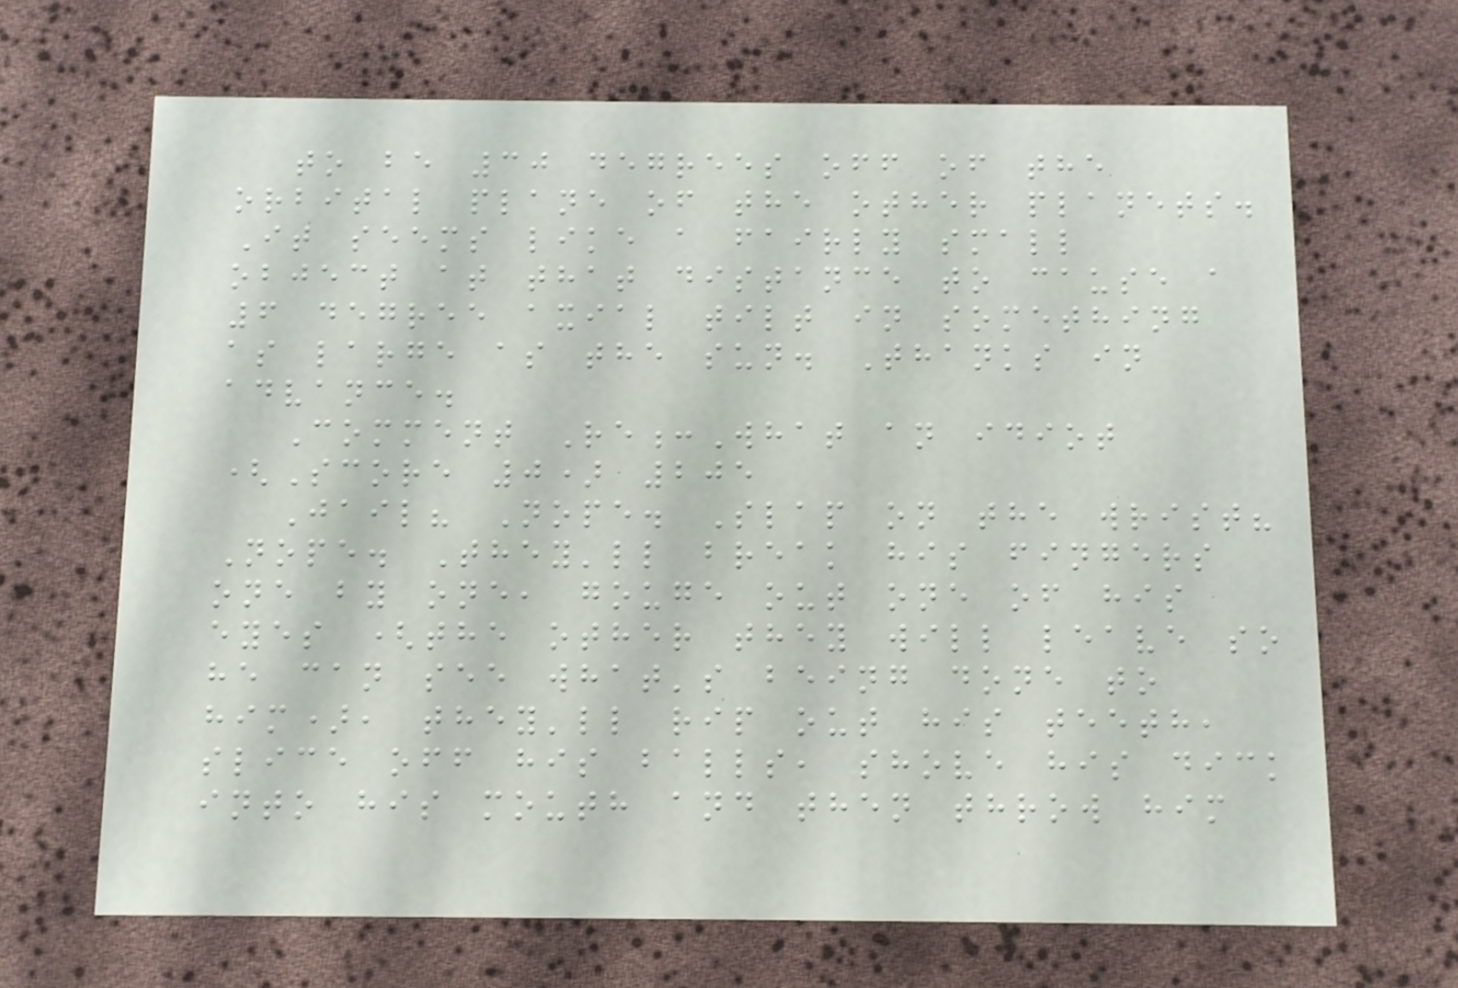to be 30 degrees off of the
orbital plane of the other planets.
It seems like a fairly small
object at that distance to cause a
6 degree axial tilt in something
as large as the sun. Thanks in
advance.
Comment Re:What an idiot
(Score 0) 205
Jail? Nope. Slap on the wrist?
Nope. They'll break his fingers
one by one, gouge out one of his
eyes (the other they will leave so
he can see what's being done to
him), they'll rip out his teeth,
slice off his balls, shove his dick
into his mouth and then throw him
